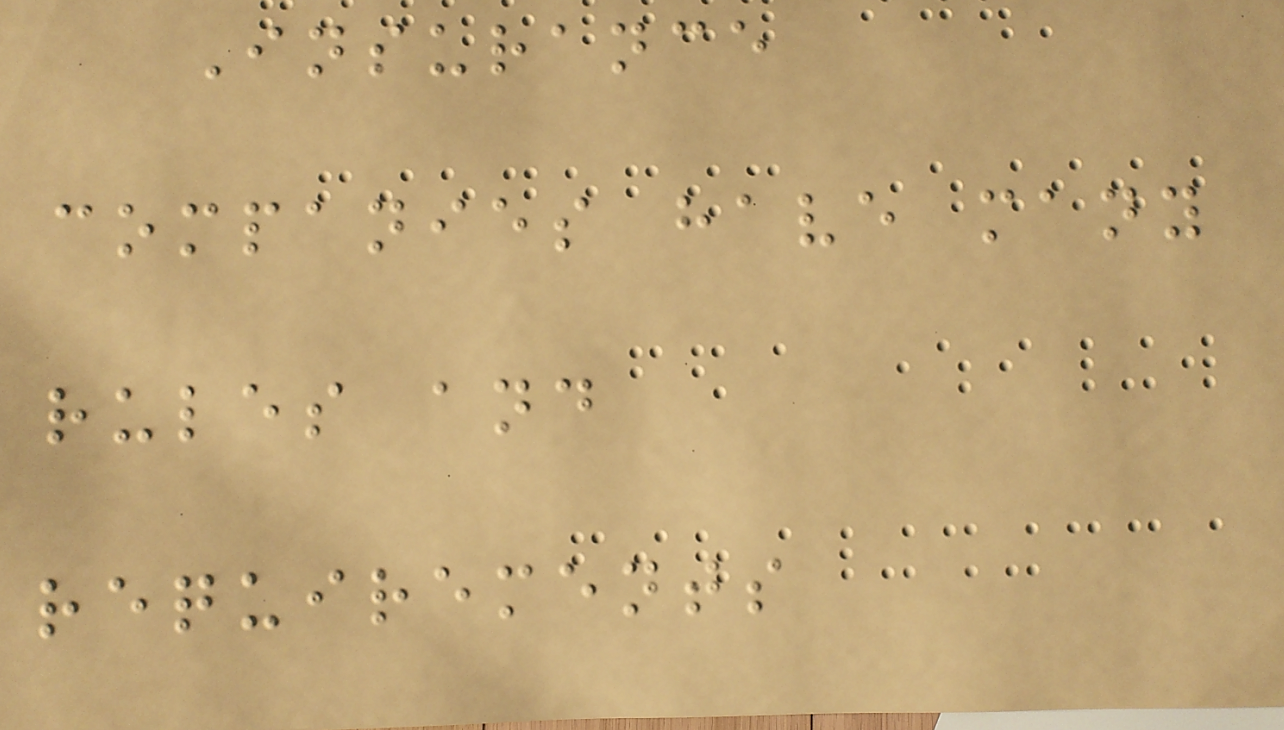Insurance
companies have many
rules and
requirements
